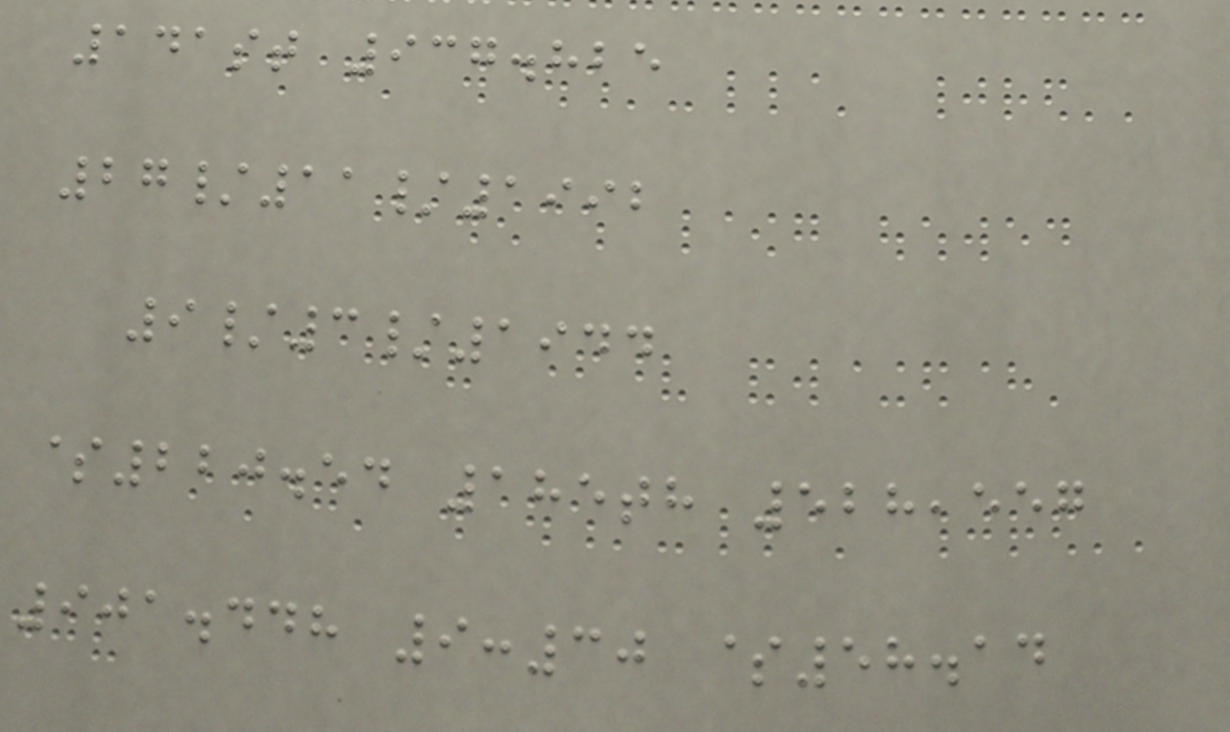141st 937.825
27/11/1992
9/3/1944
$220.54 185th 528,557
901.448 9:30 $58.14
